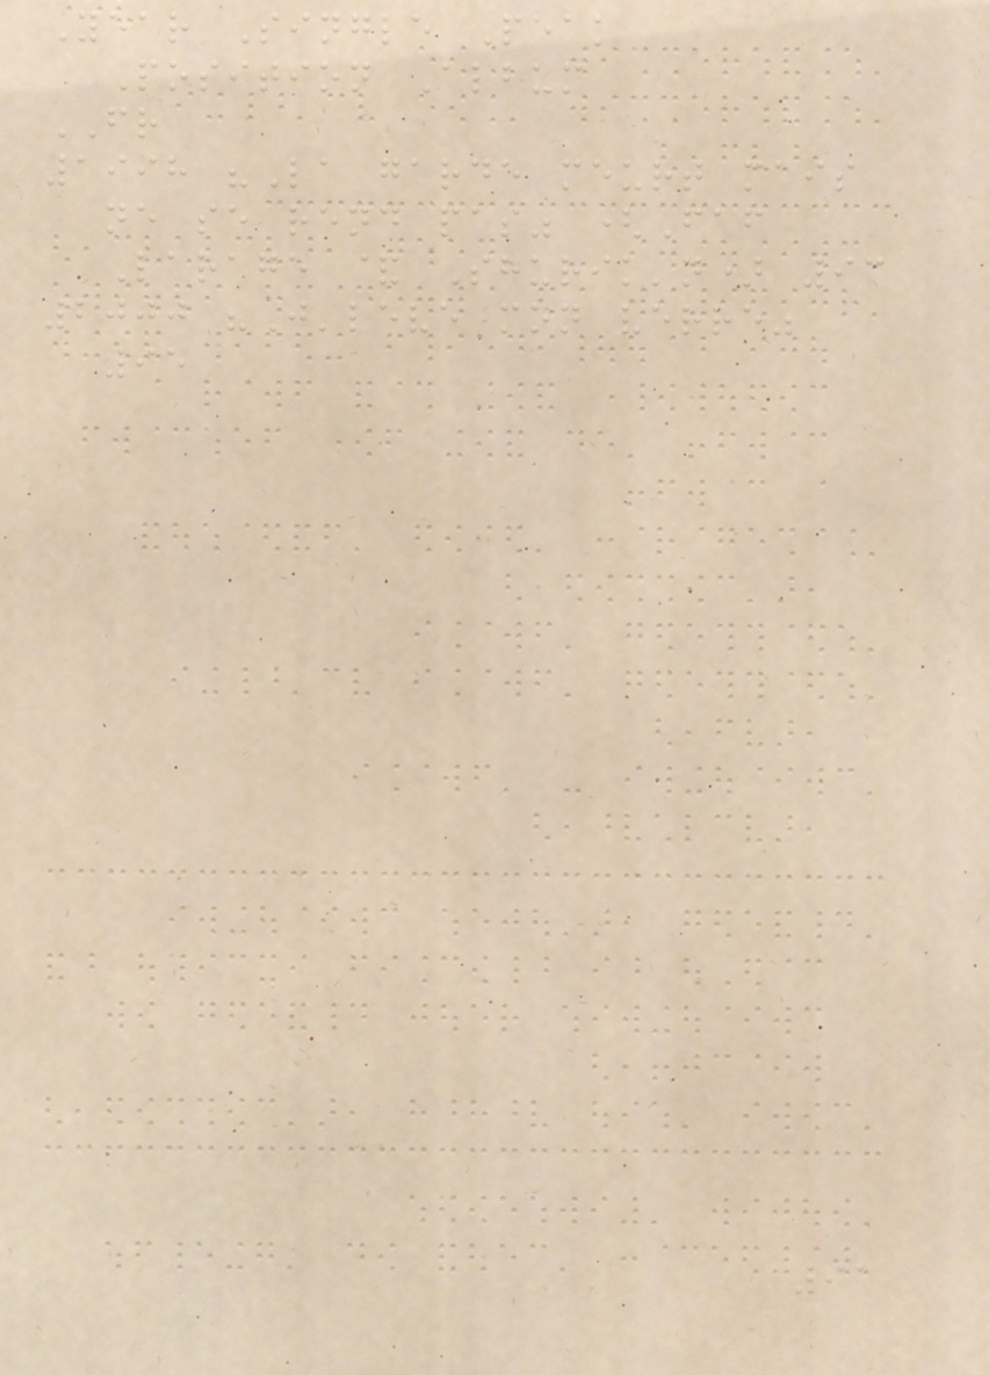Year Single Peak
Position Album
FR
1998 "La garde meurt mais
ne se rend pas" (Faf
Larage & Shurik'n) 93
2000 "J'leve mon verre"
95
91
